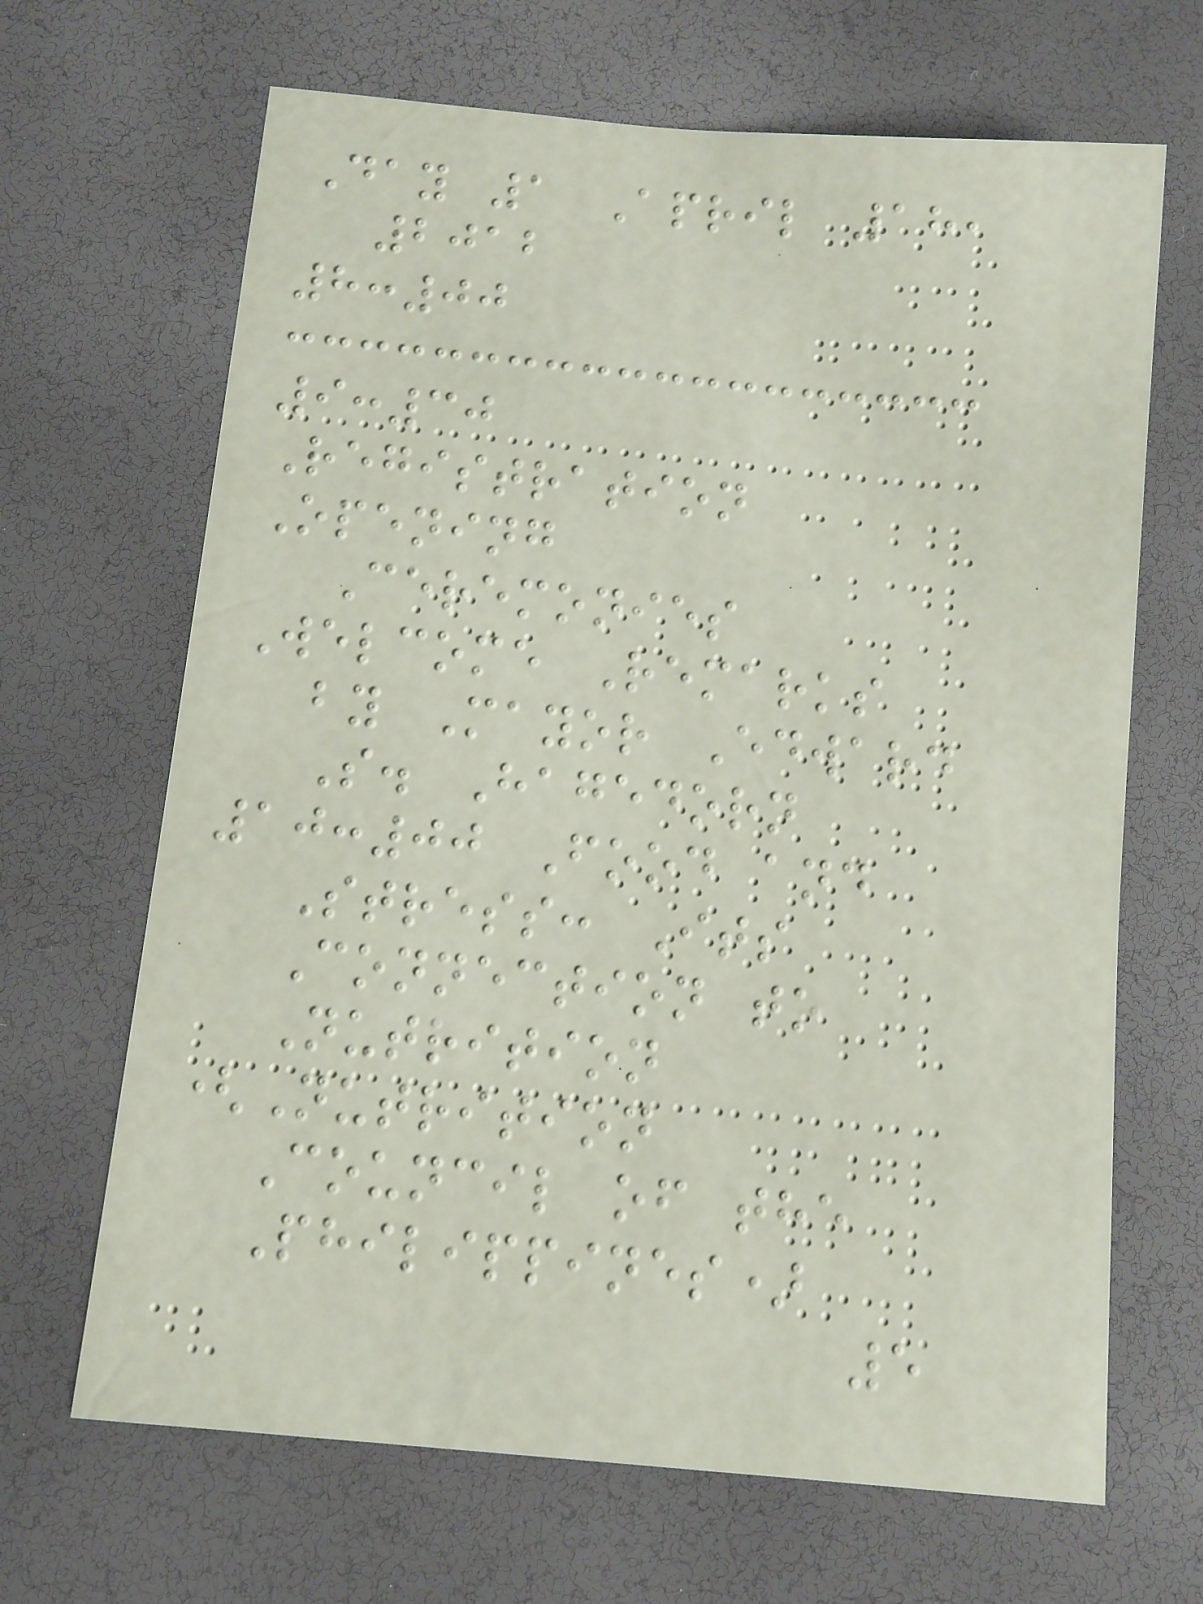Day 1 April 18,
2012
8:00
9:30
Registration
Opening
Ceremonies
Welcome Remarks
by Mayor Edward
S. Hagedorn
10:00 Food and
Stress: Its
Connection to
Nutrition
(Nutrition
Council of the
Philippines)
5
